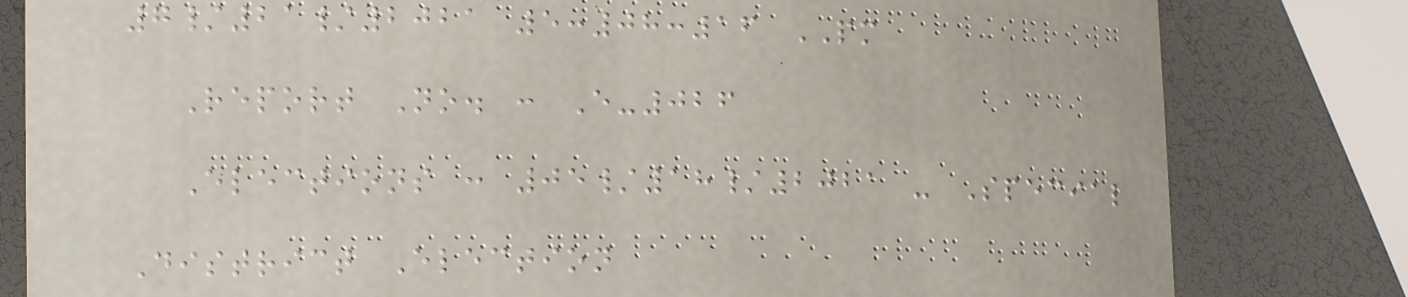7/21/2021 5:08:16 PM
Report No. : E-026
Elections : 05/18/2021 - Special
District Election
